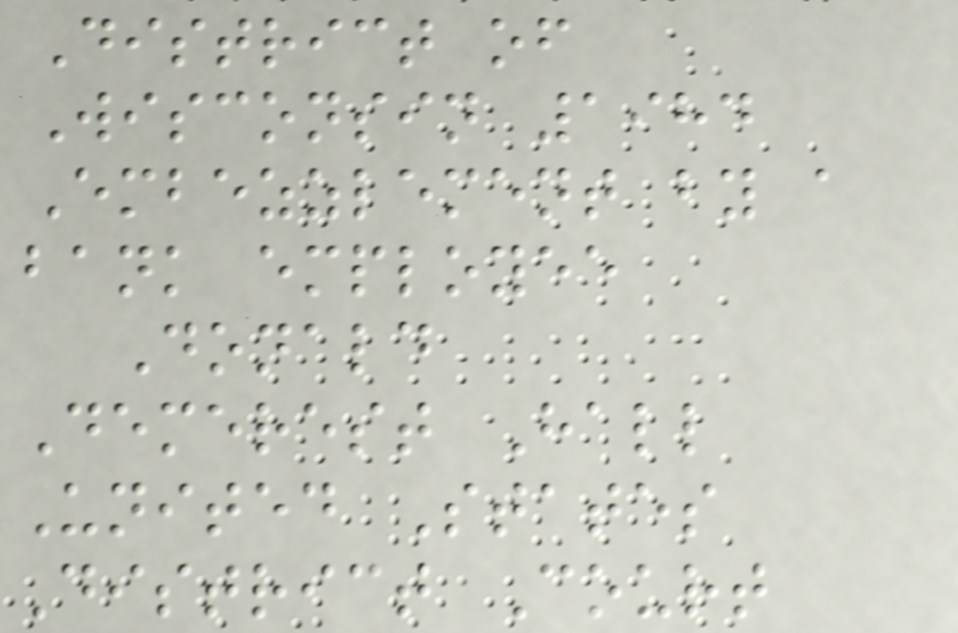District of
Wisconsin 1984
Embezzlement by a
bank employee
Donald
Demerest Hall
United States
District Court
